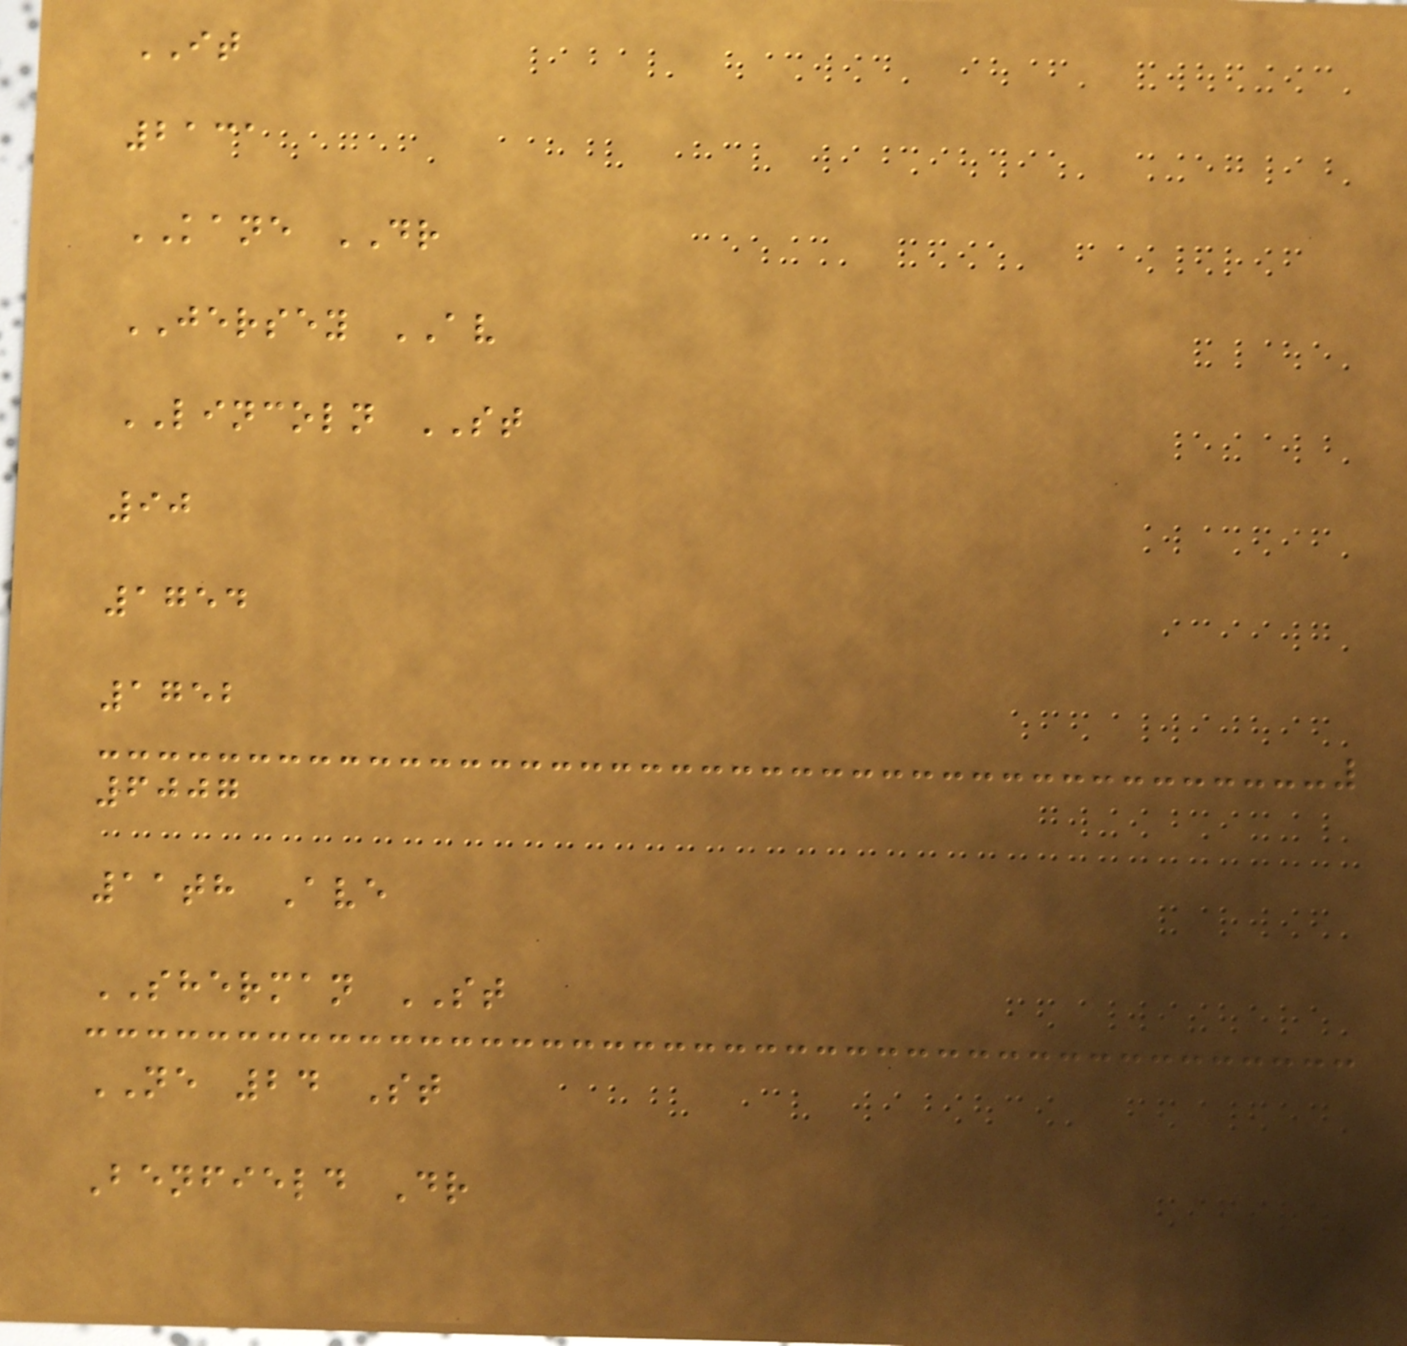IT
2131
KANE DR
JERSEY AV
LINCOLN ST
90
1754
1752
6007
11th Ave
SHERMAN ST
NE 24 St
Benfield Dr
